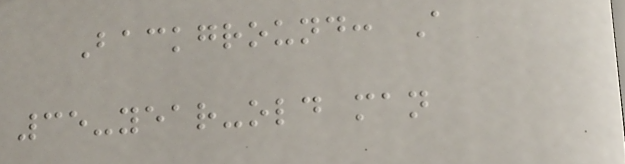Background: A
35-year-old man
